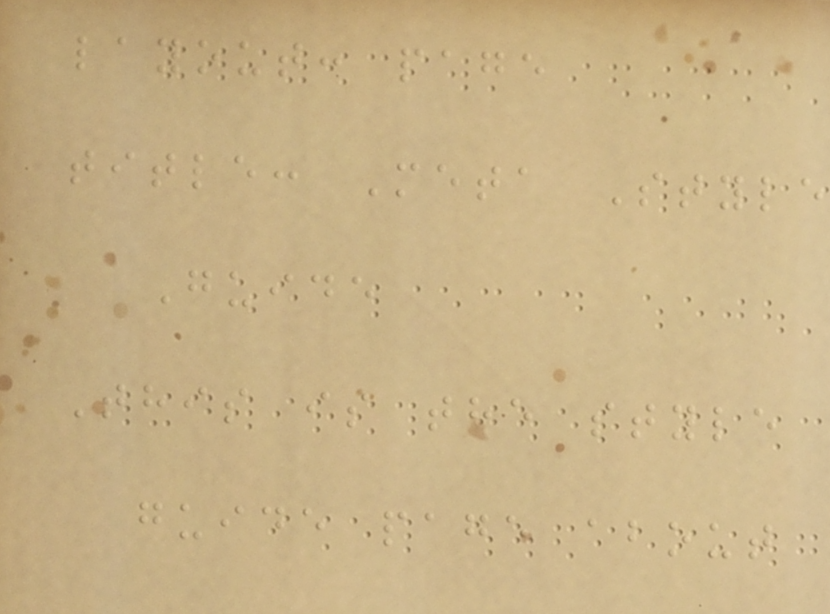layout: page
title: Meta Style
Guide
This is the style
guide page about
